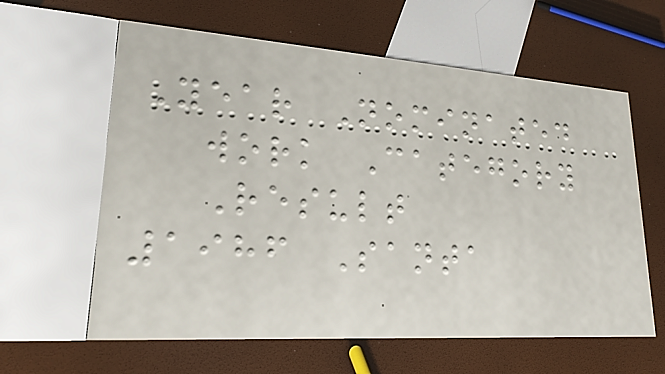Year Nominated
work Category
Result
1986 Santa
